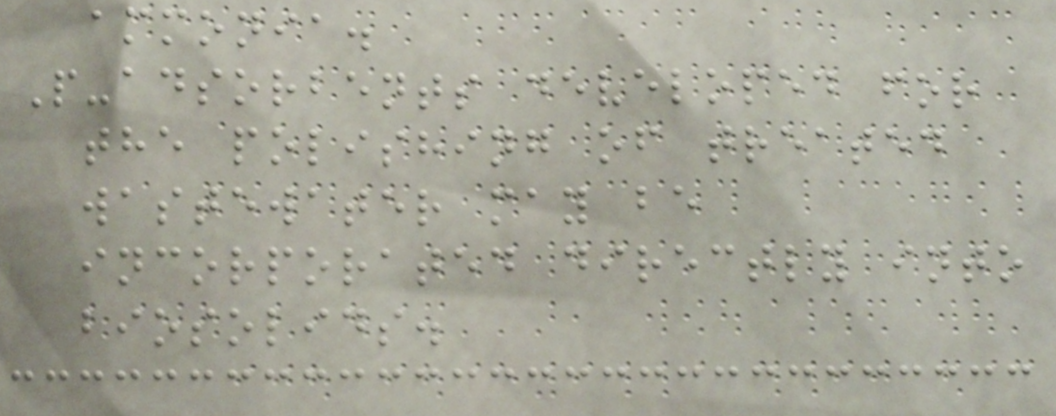ammonia.
P-adsorbents developed for
the polishing of treated
wastewater may be
incorporated directly into
biosolids.
